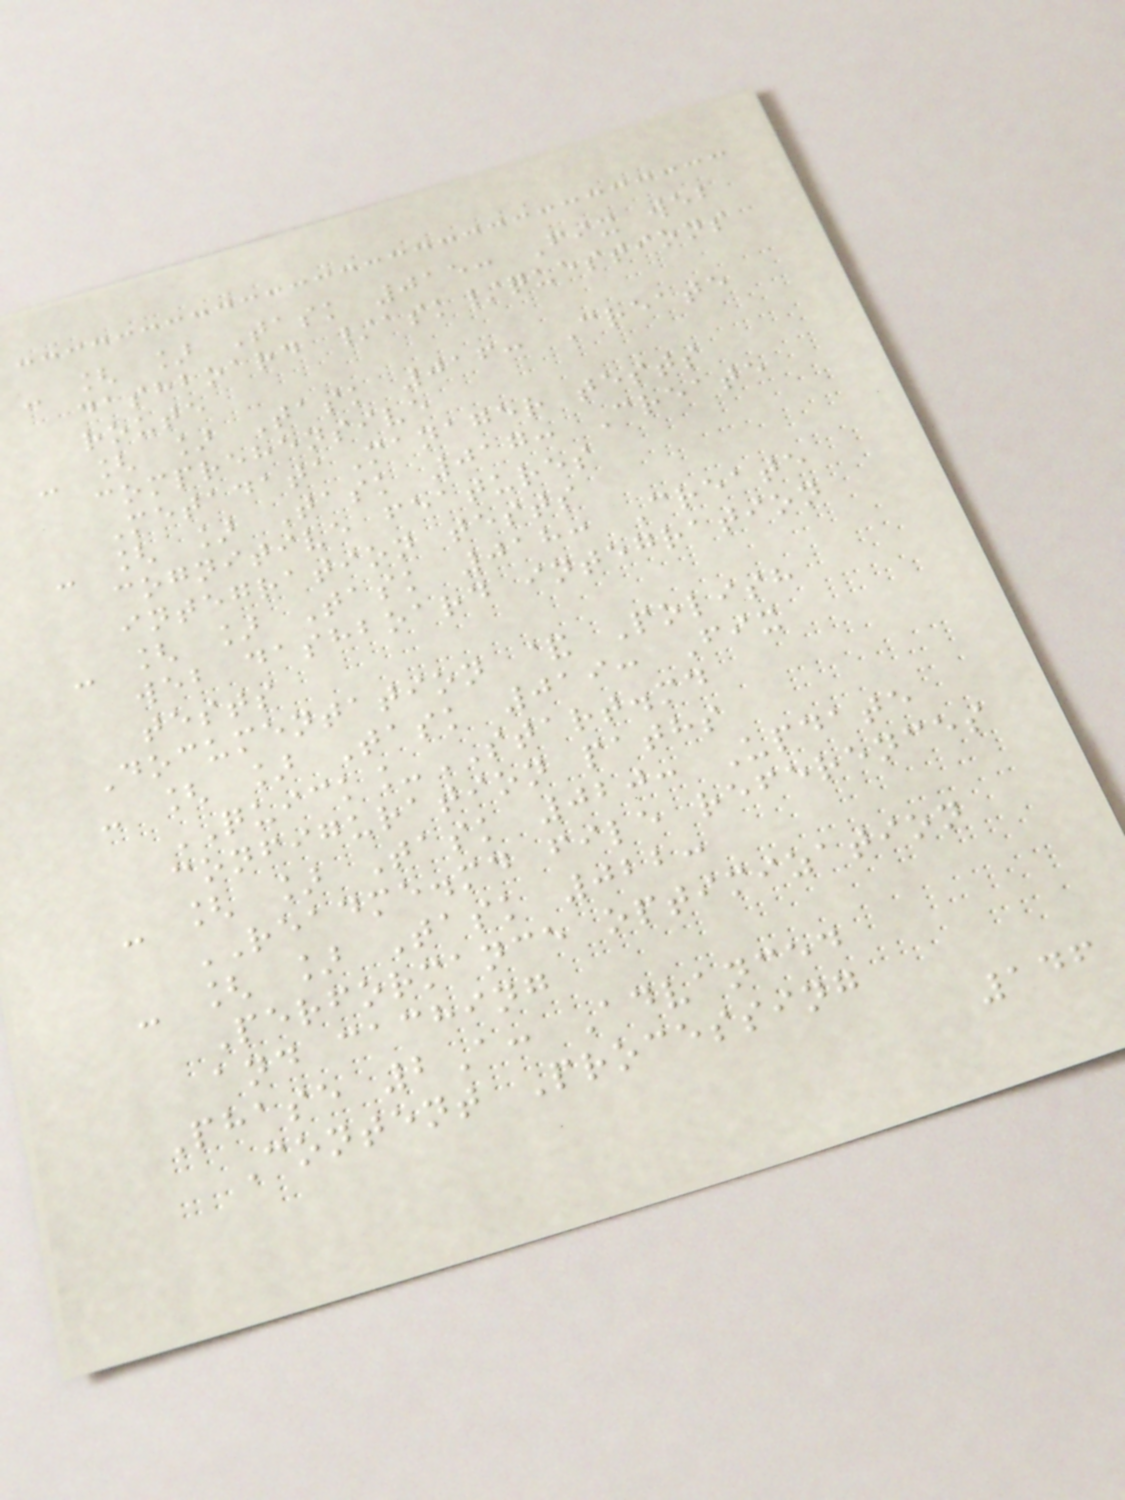- [ ] Task 015: Fix web
dashboard /ask/questions
route
- [ ] Task 016: Create
comprehensive
MetadataManager tests
- [ ] Task 017: Create
cognitive features
integration tests
- [ ] Task 018: Create
web dashboard integration
tests
Documentation & Polish
- [ ] Task 019: Fix
QUICK_START.md
configuration paths
- [ ] Task 020: Update
README.md file references
- [ ] Task 022:
Performance optimization
and caching
Phase 2A: Advanced
Content Processing
146
